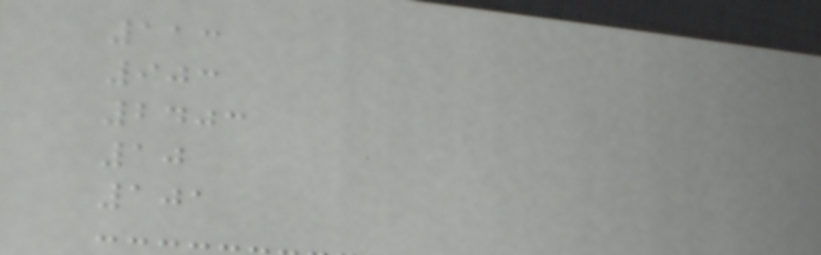113
903
2403
10
101
